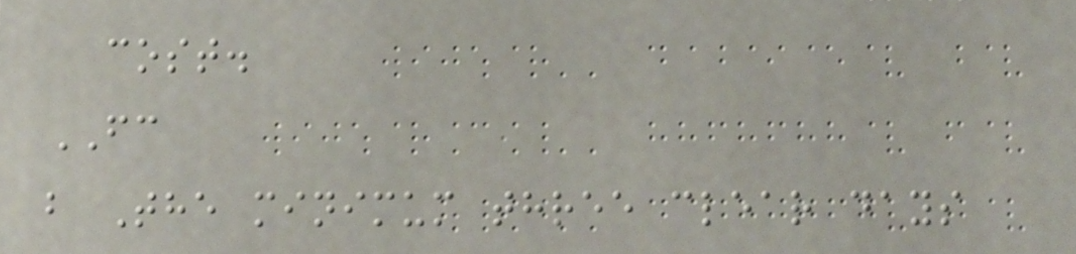cost.
FC
b The minimum three clear days
